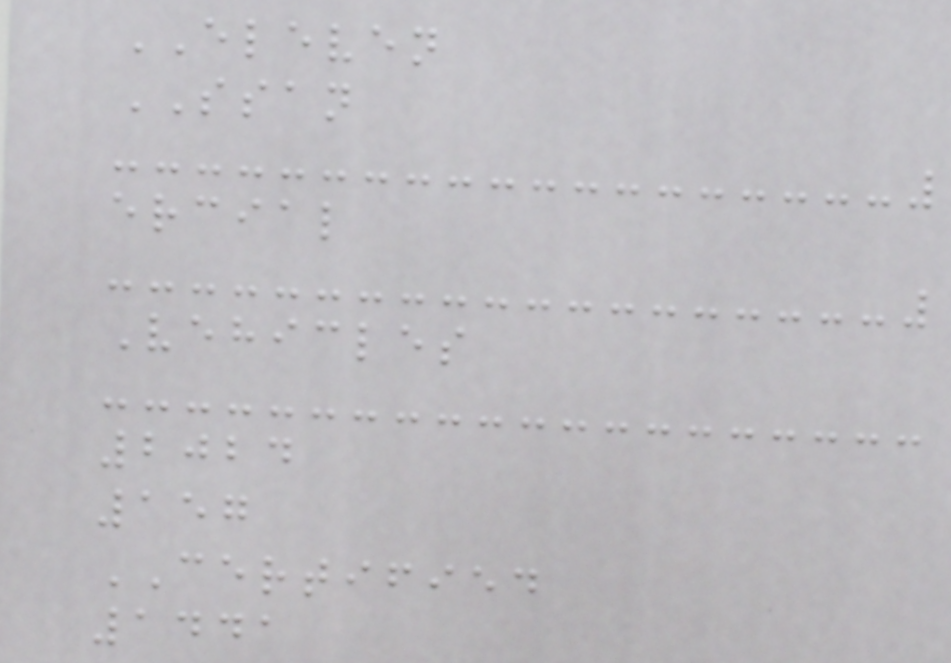ELEVEN
SSAN
ercial
Vehicles
2024
157
CERTIFIED
1441
